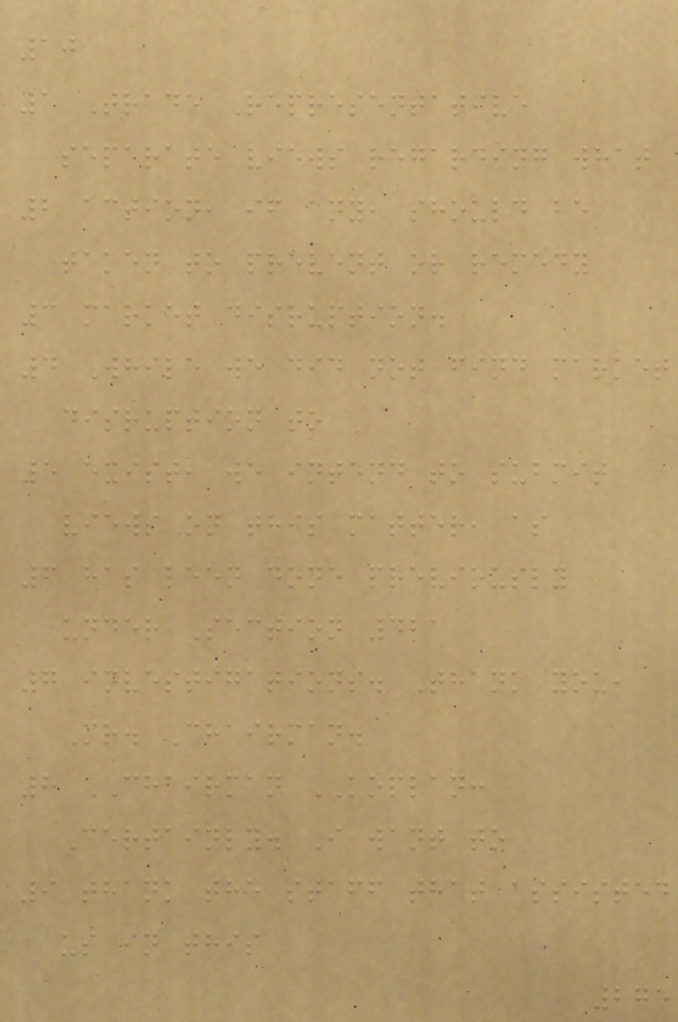10
1 Trade Representative
separate views regarding what
2 action, if any, should be
taken to prevent or remedy
3 market disruption.
4 While we did not find market
disruption to
5 exist, we intend to submit
views on this matter, as
6 has been done previously
under Section 421
7 investigations. Thank you,
Mr. Chairman.
8 CHAIRMAN KOPLAN:
Certainly. I want to
9 thank the staff that assisted
us in this
275
